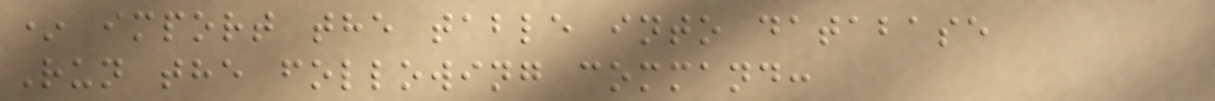* import the table into database
Run the following command:
